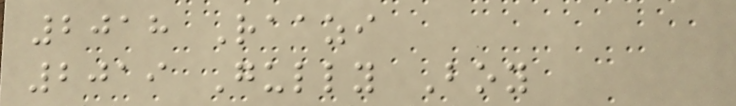2018 Raazi
2019 Gully Boy
